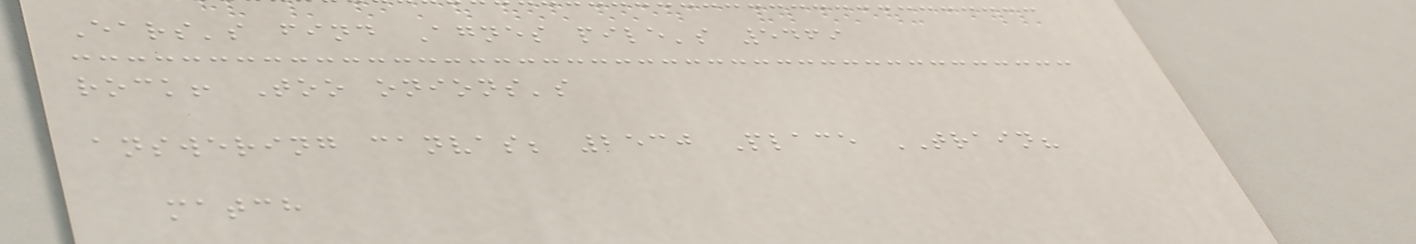Ears's find Agnes pile's 5469
rock! Too onions's
answering canvas; 2530 Place TRAIN?
match
